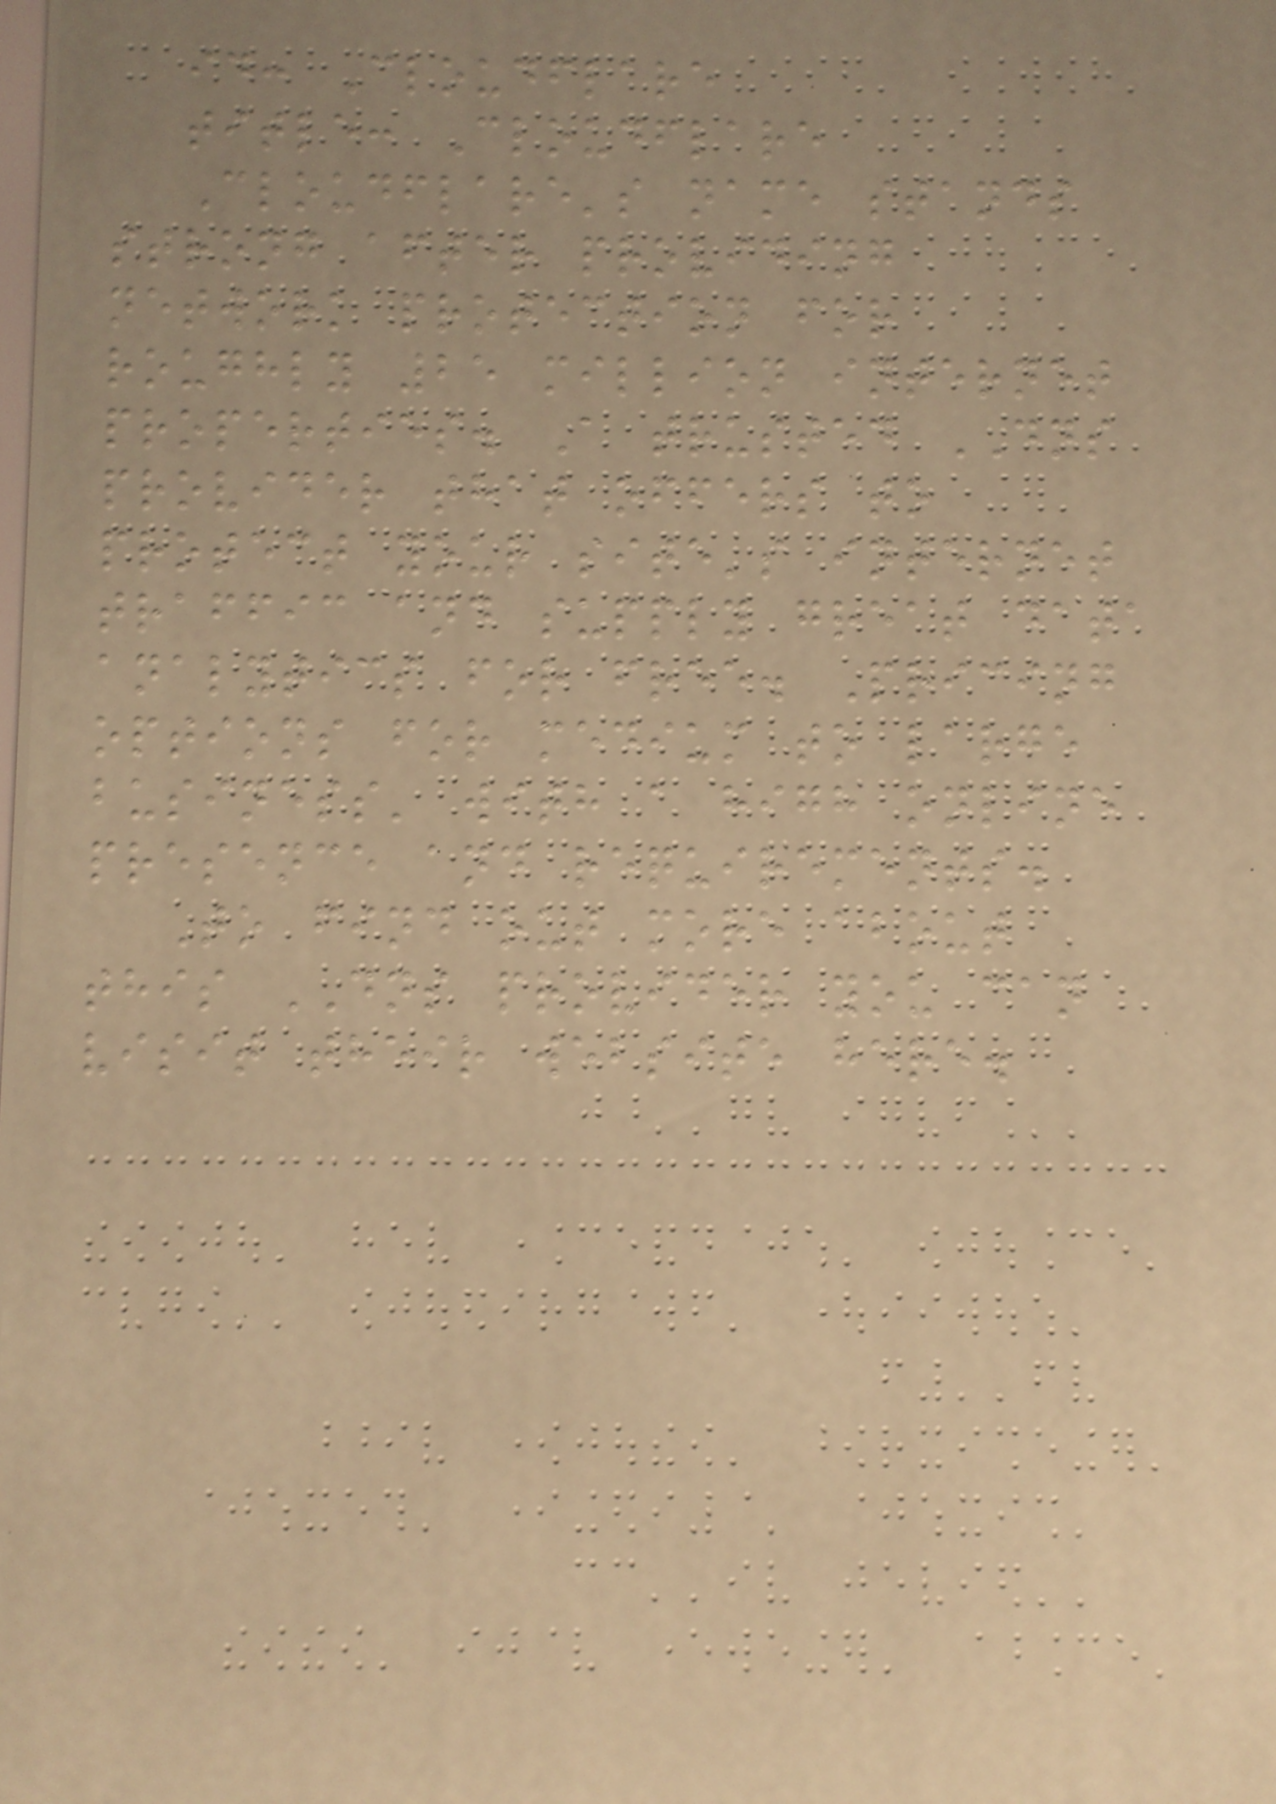id: Cloudflare
title: Cloudflare
Cloudflare's name stands
strong after providing
network protection for
roughly 25 million internet
properties. A trusted DNS
provider that offers to
protect your site's internet
traffic and supply great data
analytics for free. Pricing
options for medium to large
business' with a high online
presence and requirements.
To find out more about
this DNS provider you can
visit their website here.
